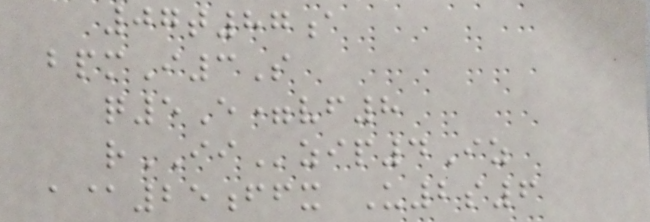07t87a
bpmI3S
q5E=vf8
rIIzip4Iz
a@25ffx U2s6
